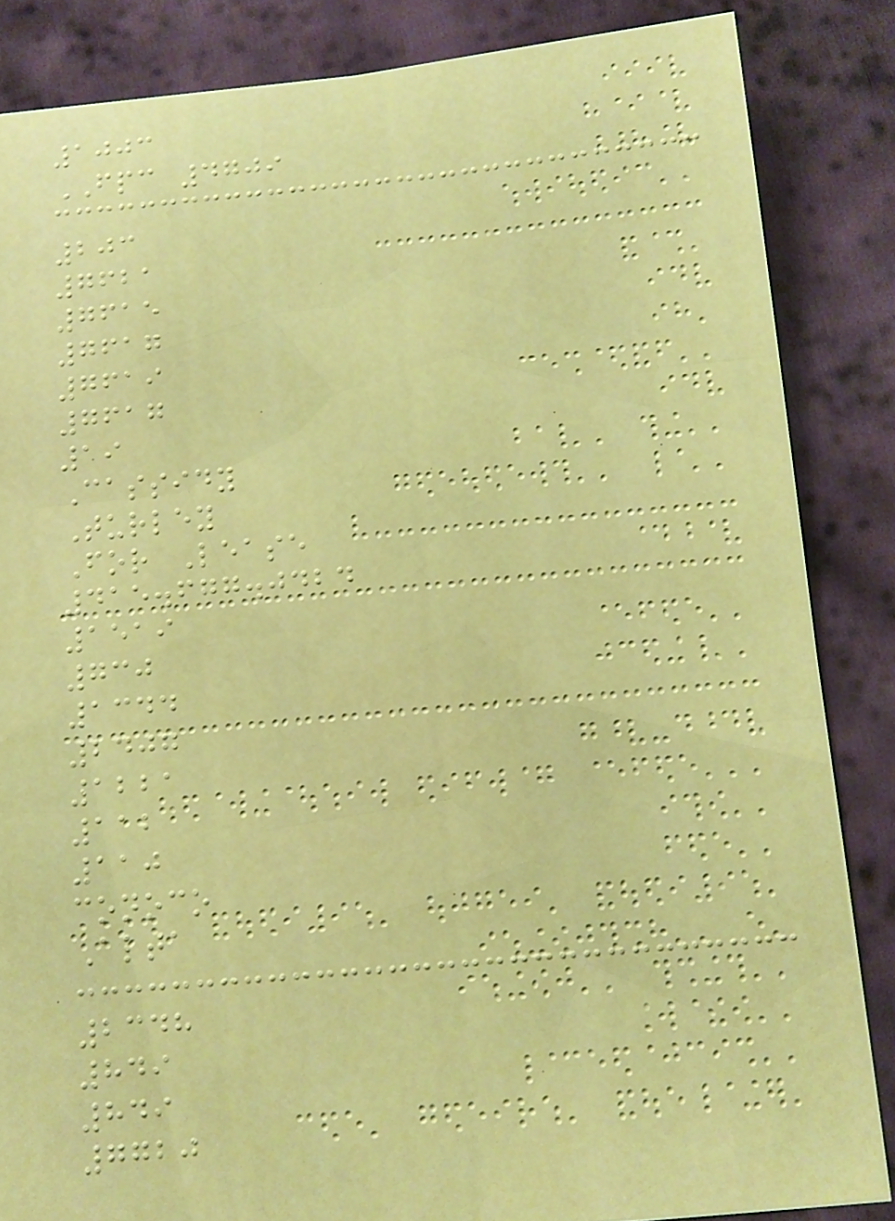1003
FPC 4709
203
7621
7615
7617
7619
7617
19
Cassidy
Turley
For Lease
415.677.0424
1519
730
1344
2407
1221
112
110
conoco
Alta
2348
849
849
7720
